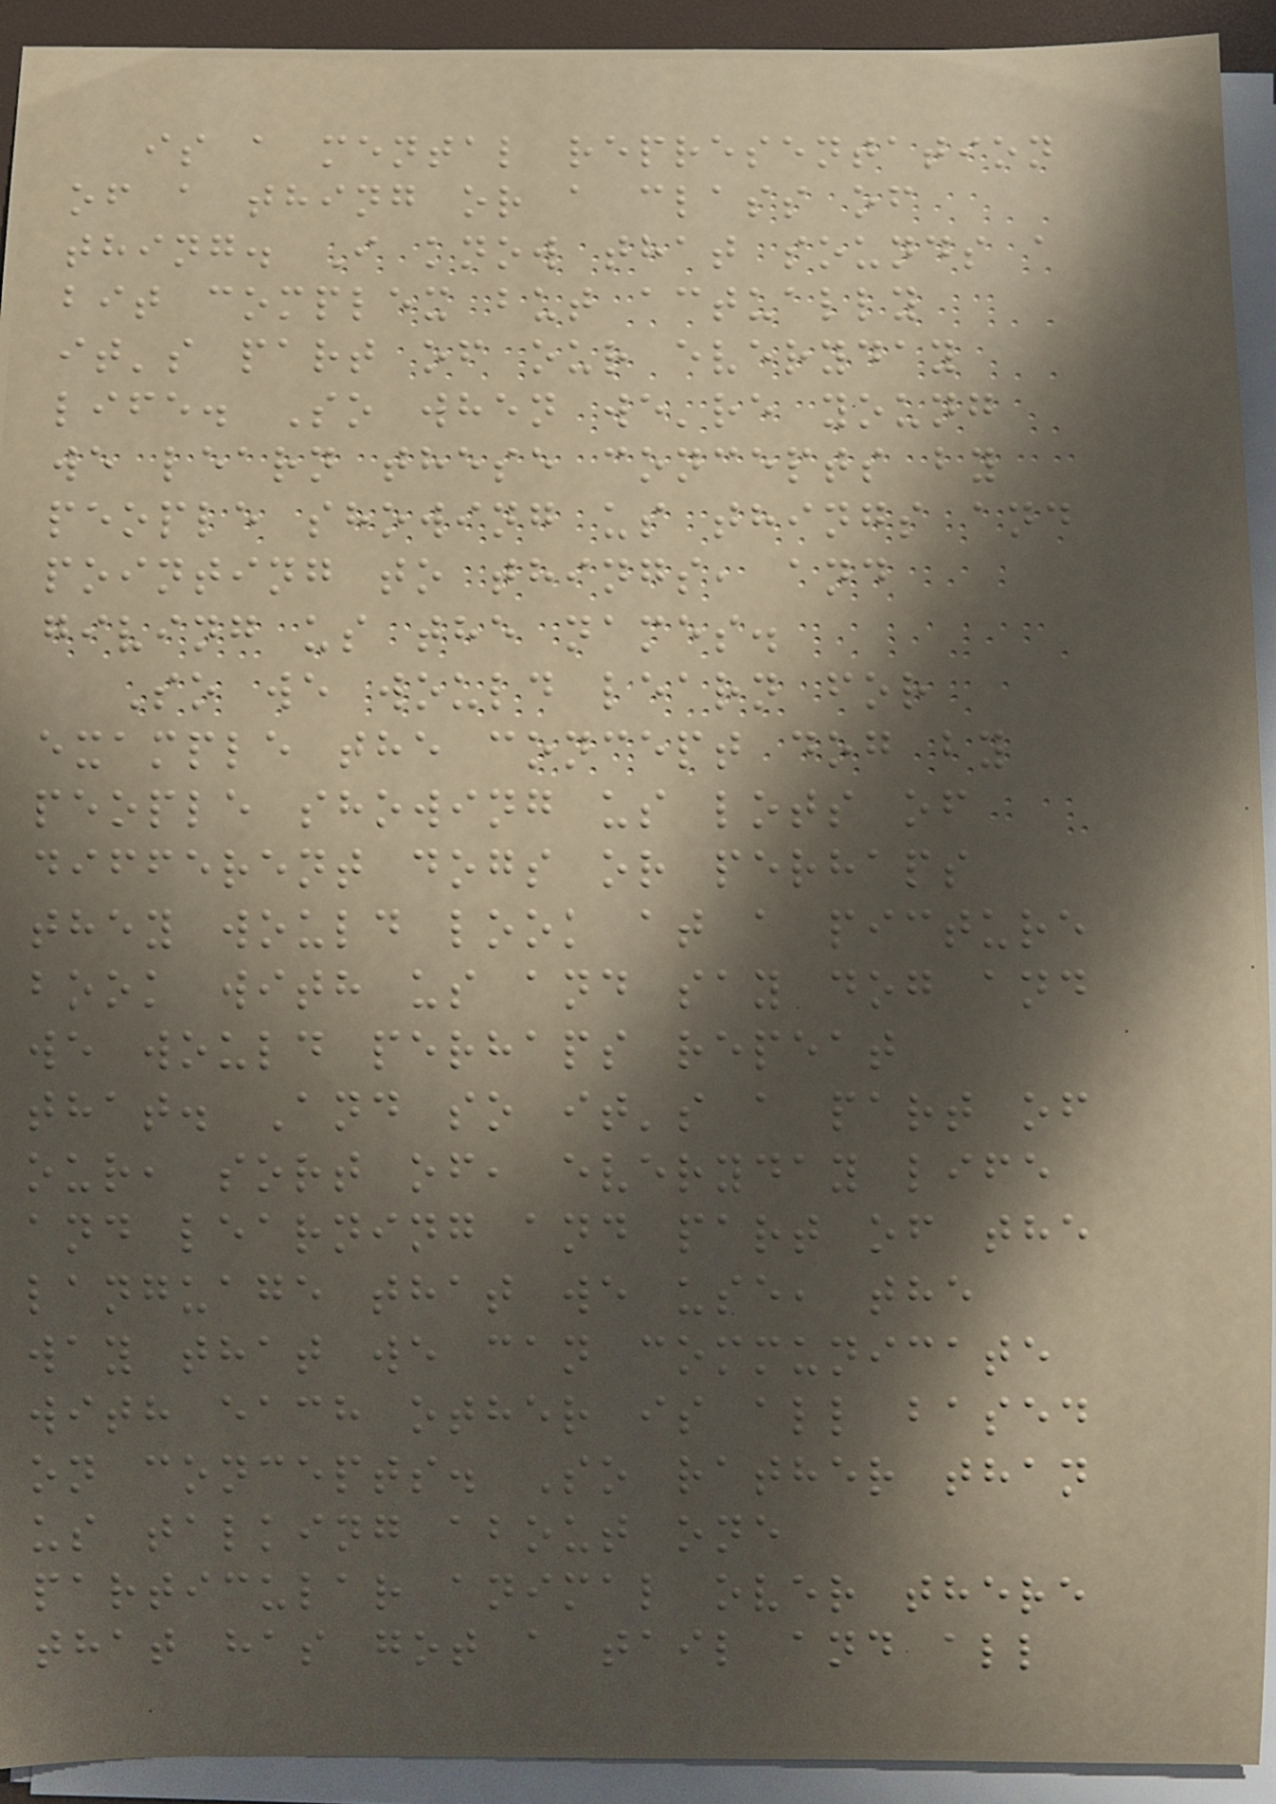is a mental representation
of a thing or a class of
thing. I know that sounds a
bit complex but actually
it's part of our everyday
life. So when we're young
we learn these concepts by
people showing us things and
pointing to things, and
giving us the names.
So we would learn for
example the concept dog by
people showing us lots of
different dogs or perhaps
they would look at a picture
book with us and say dog and
we would perhaps repeat
that. And so it's a part of
our, sort of, everyday life
and learning and part of the
language that we use, the
way that we can communicate
with each other is all based
on concepts. So rather than
us talking about one
particular animal over there
that has got a tail and all
